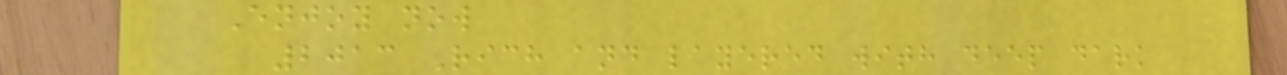Enjoy now
2013 Rich and layered with deep dark
